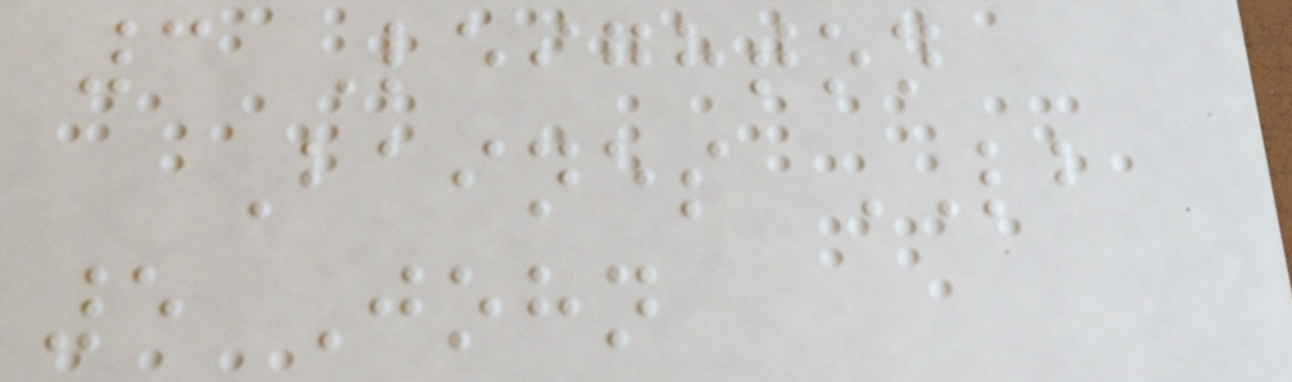3 Leighton
Baines LB
5 John
